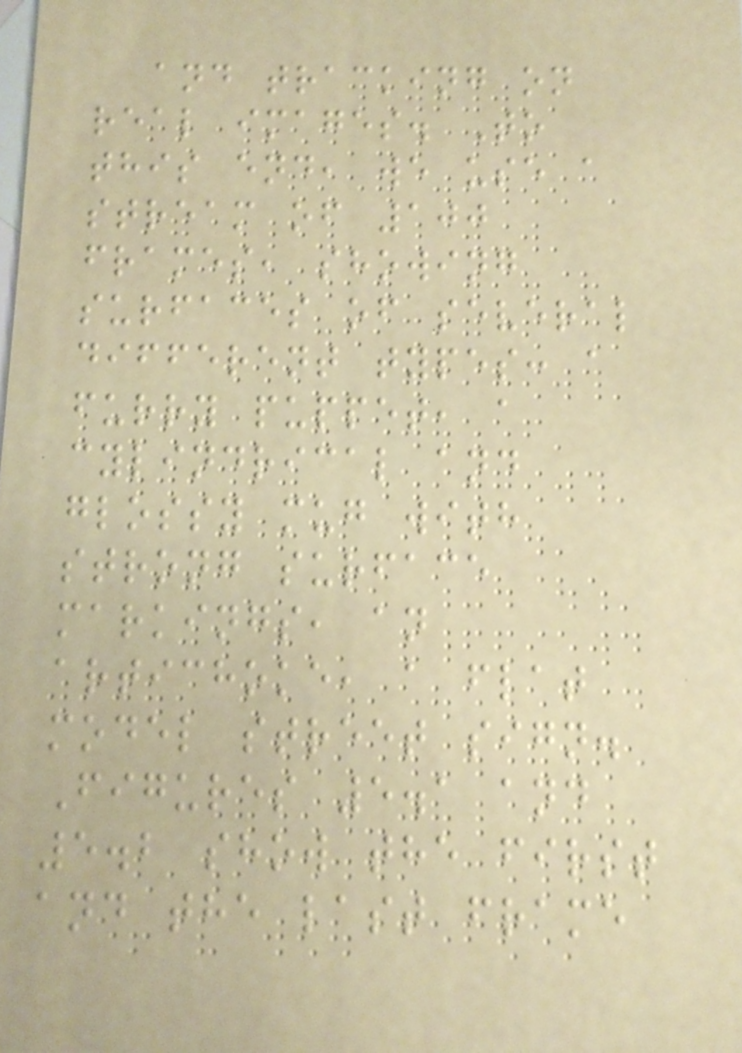and tracking on
real images. To
this end, we use a
stream of 100
frames, showing
surfaces of several
different types: a
furry puppet, a
cylindrical and
glossy mug with
strong surface
markings, an
artichoke, a flat
model street sign.
Figures 5.1 and
5.2 show the first
and the last frame
